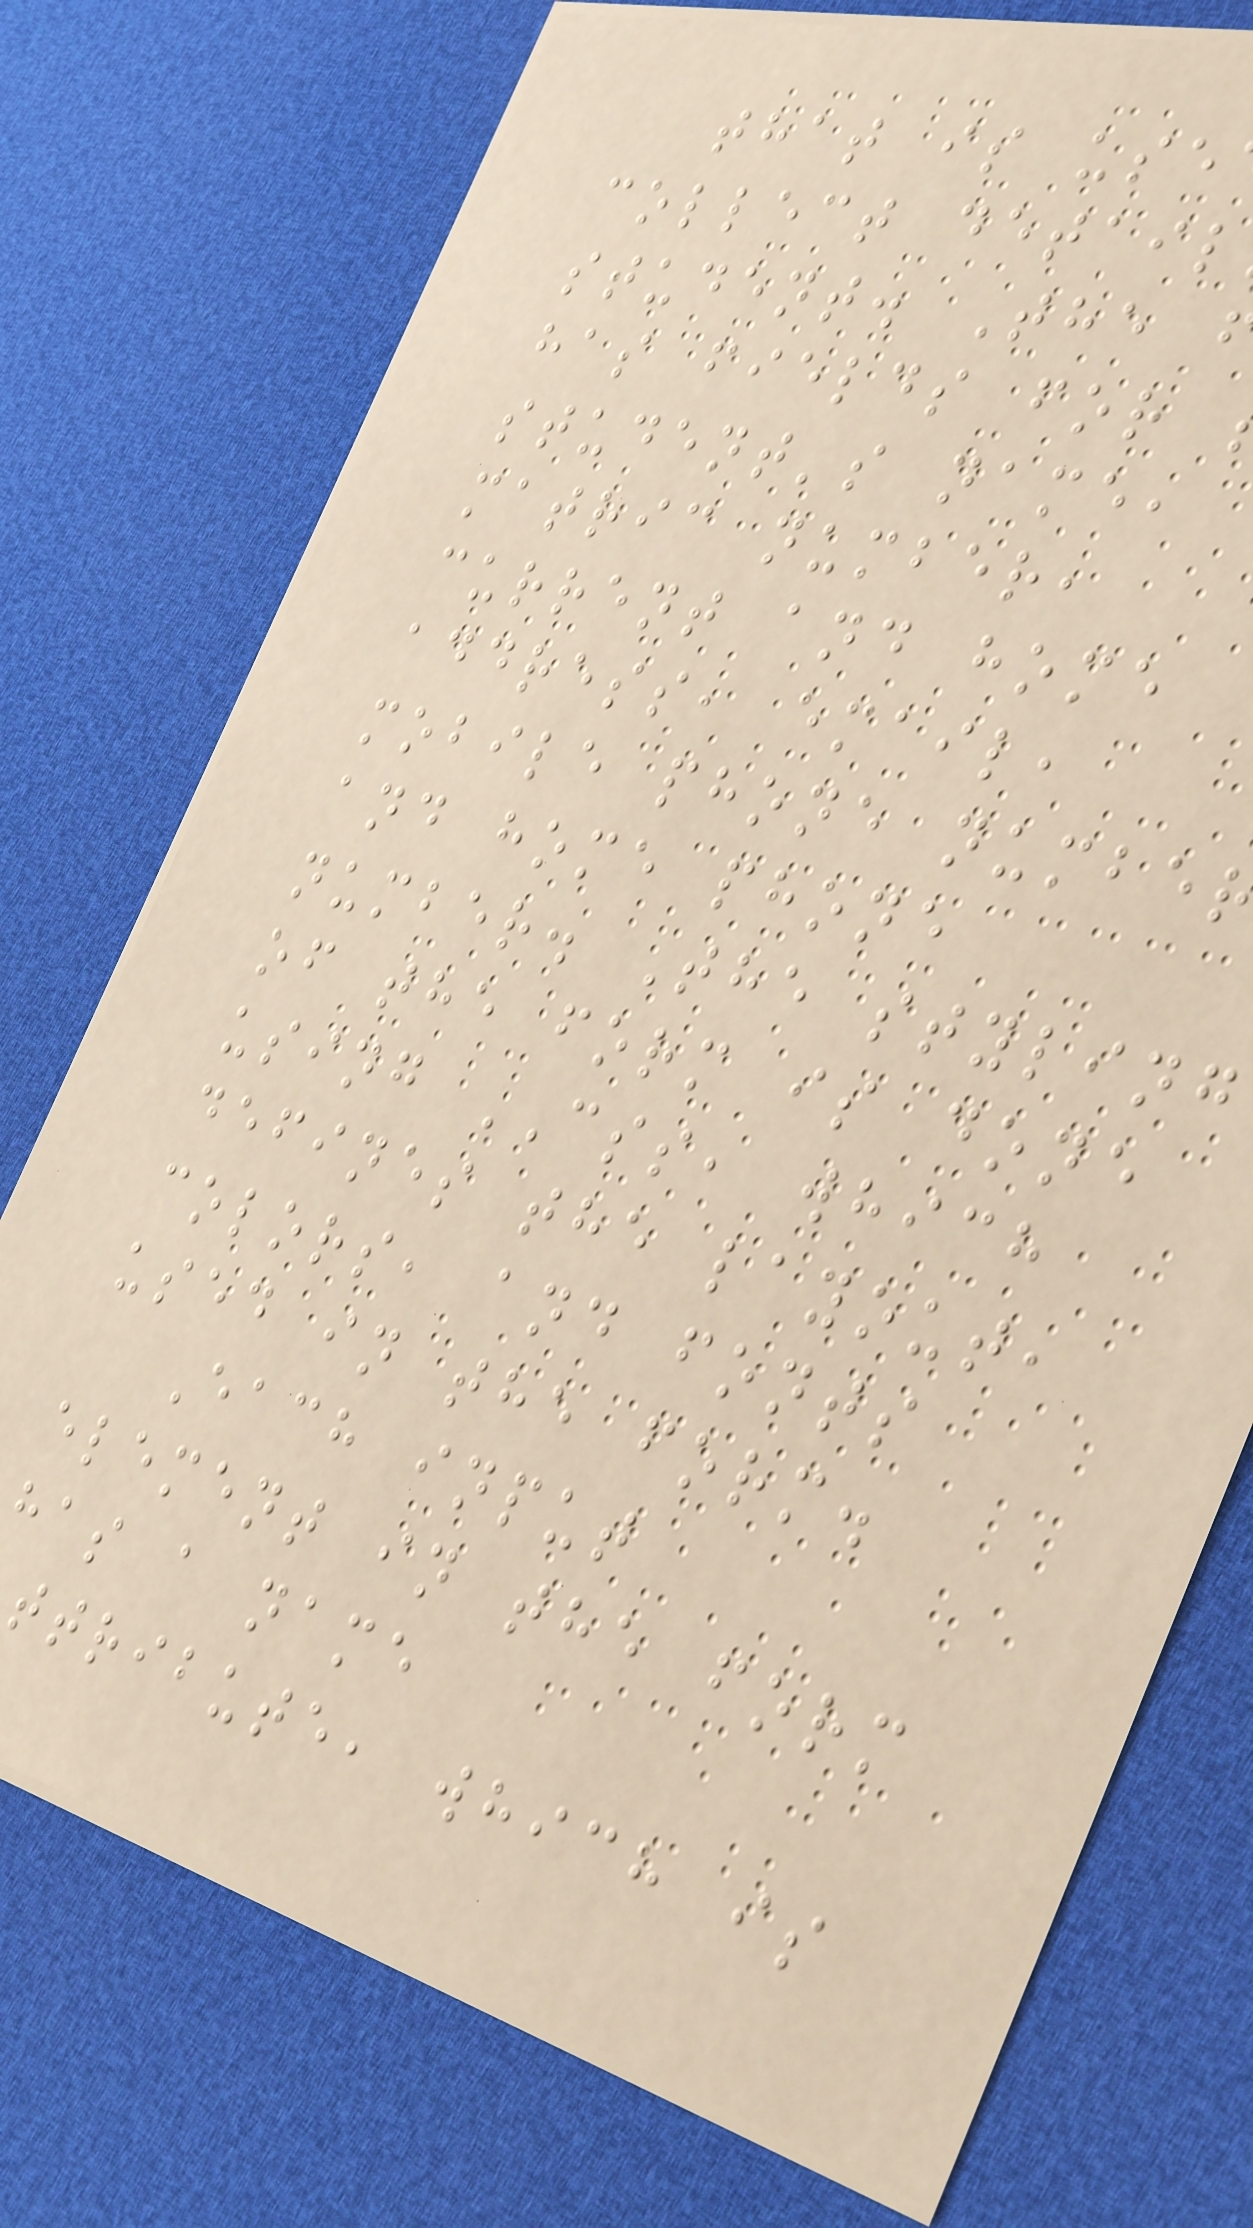that is use
collect detail
student. The
has fields for
student's name,
matric number,
current and home
address, email,
mobile phone numbe
and home phone
number. The styling
of the form is done
using CSS, which
defines the layout,
colors, and fonts
used in the form.
Each input
element in the form
has a name
ttribute, which is
